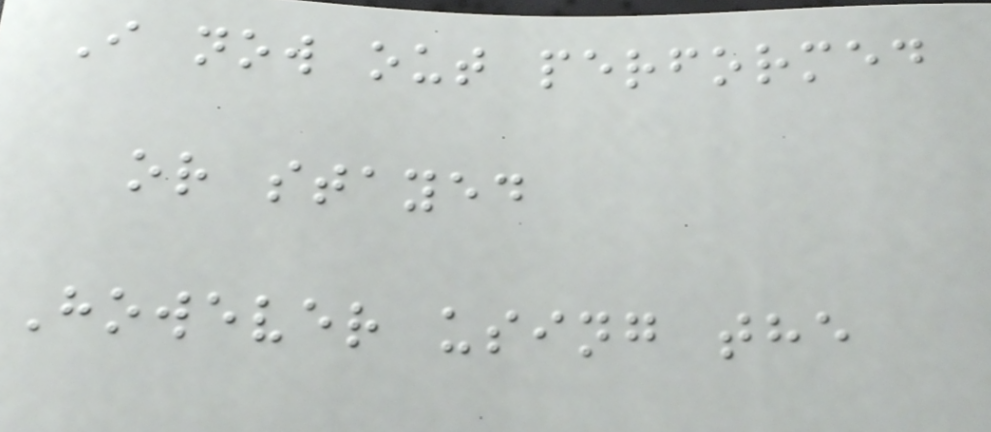I now out performed
or stayed
However using the
